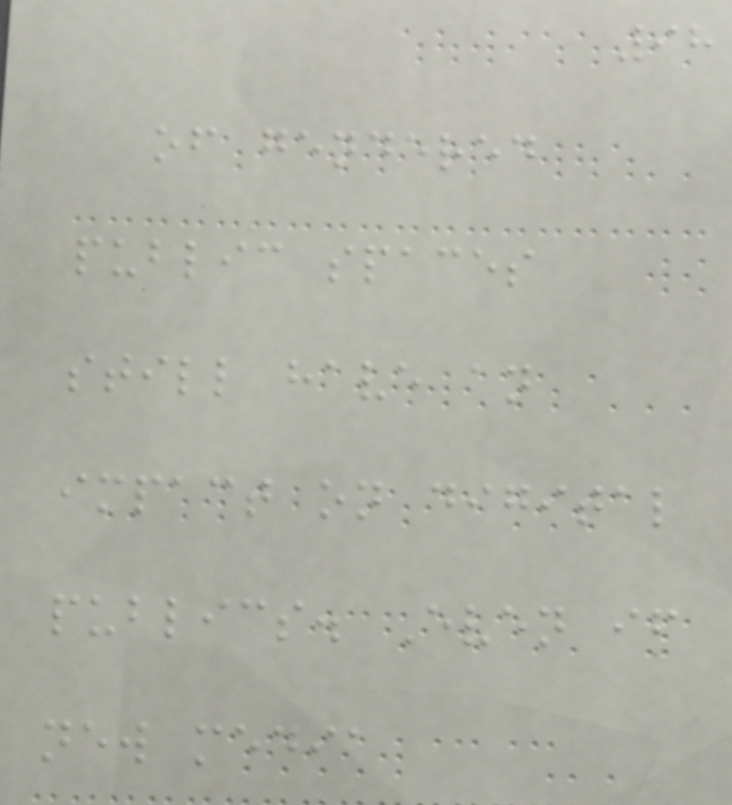98
of gendered
public spaces
still have an
impact on digital
publics. Even if
new media
